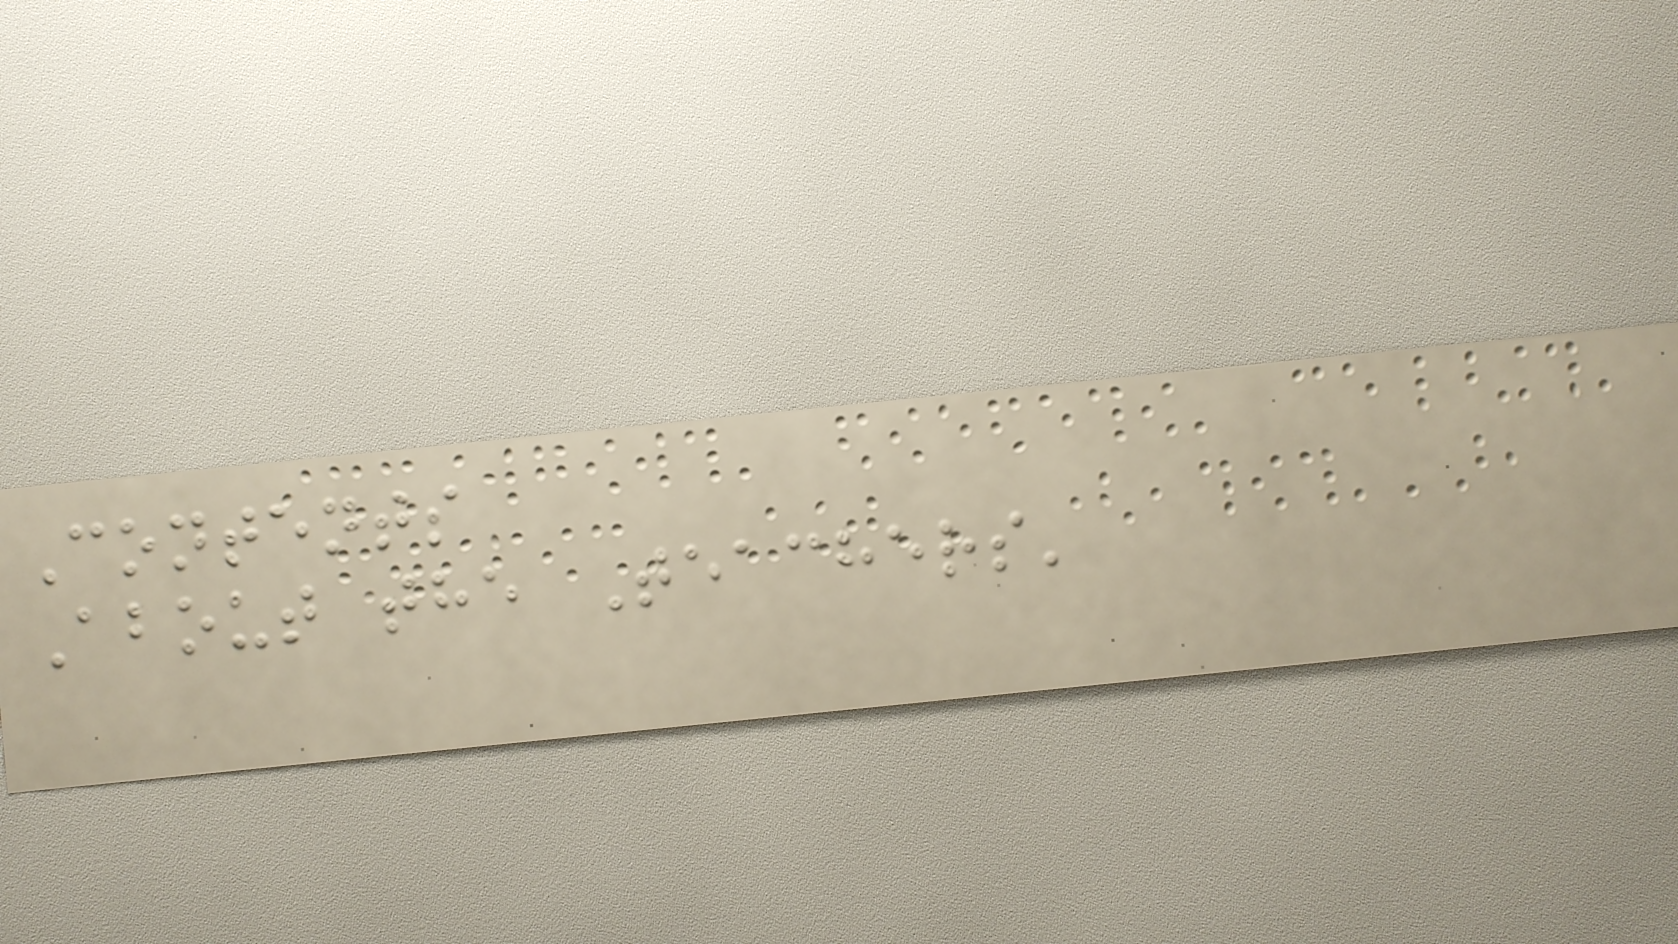Contents
About the Teachers'
